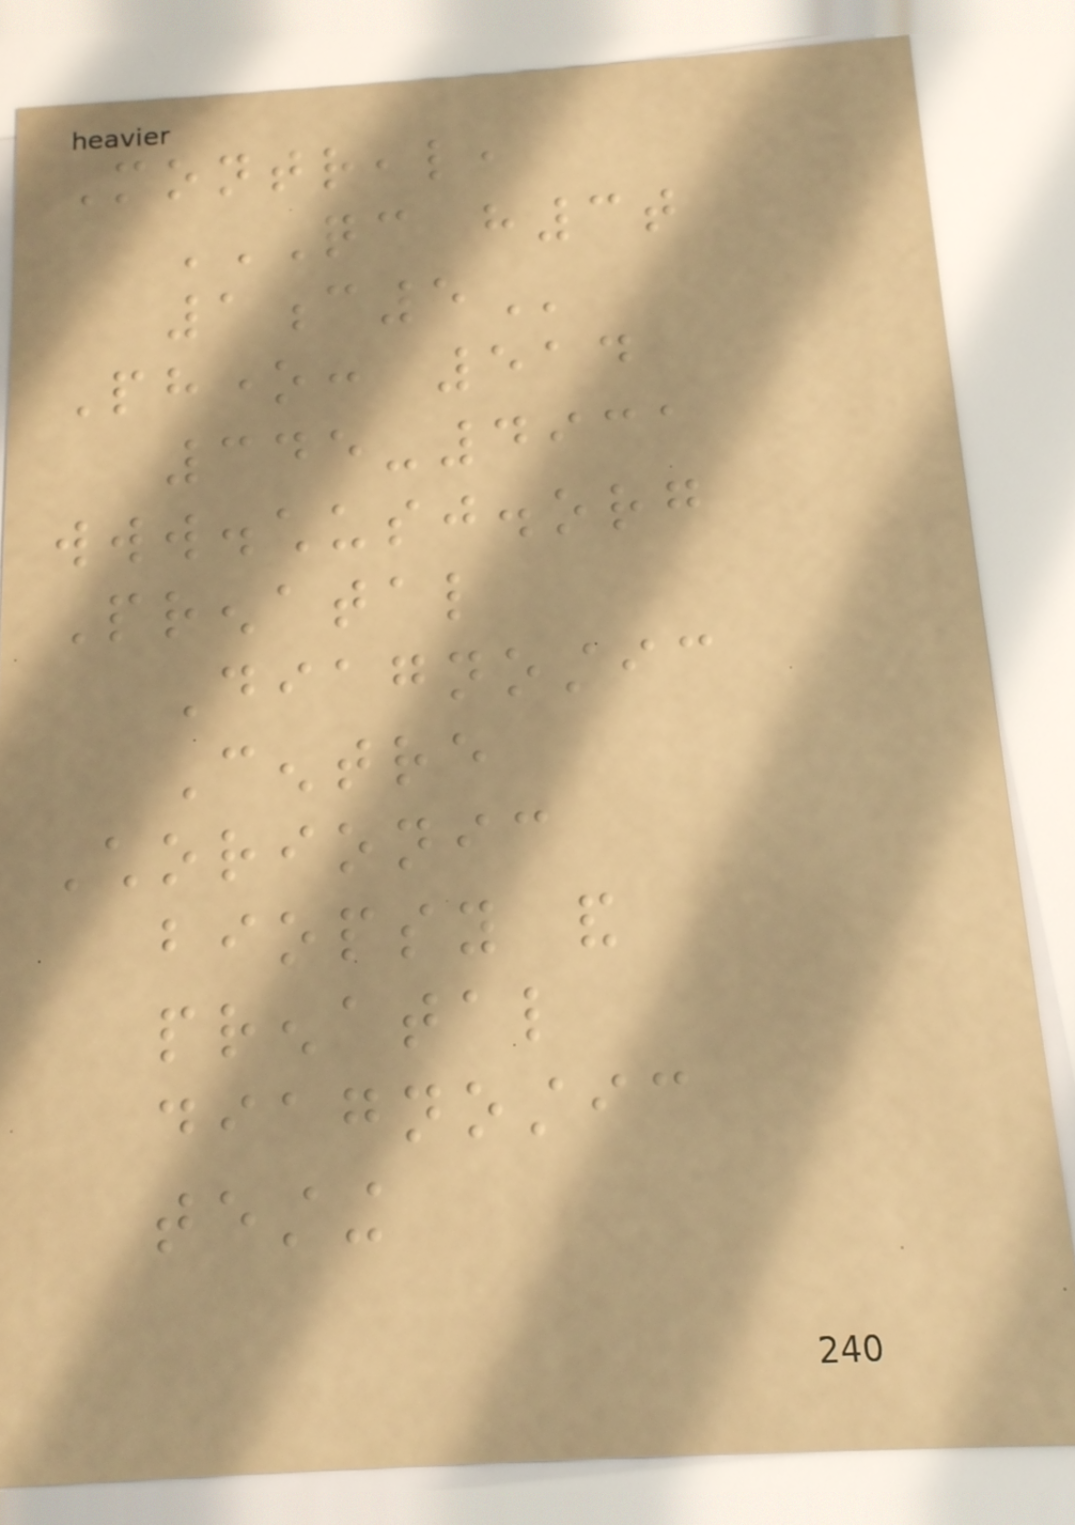Montreal,
QC H3T
1C5
Phone: 514
345-4931
www.chusj.org
Prenatal
Diagnostic
Centre
Chorionic
biopsy and
prenatal
diagnostic
testing
